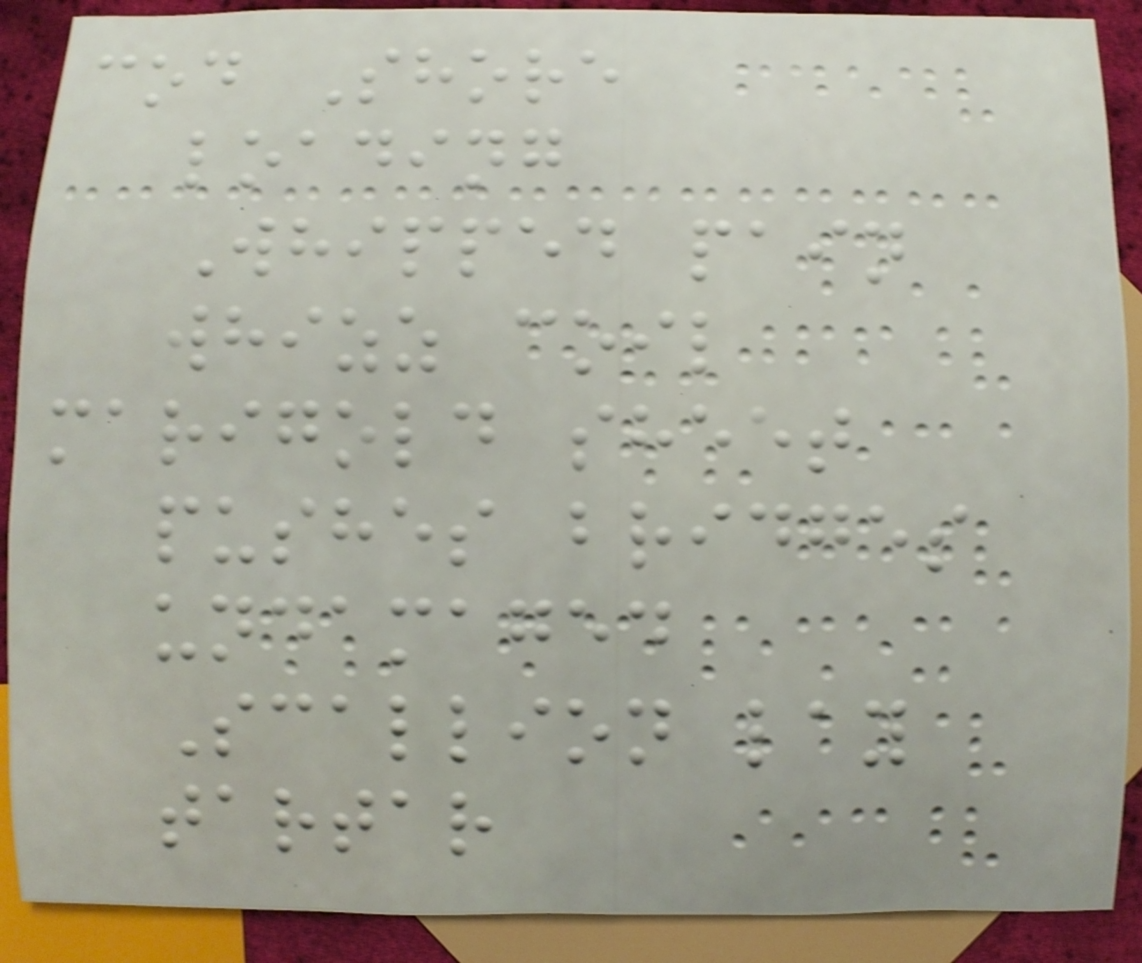cod Shore
loading
Whipped pain
whizz coil
marigold sheet
pushes bridges
undamaged
Scallion lay
tartar
